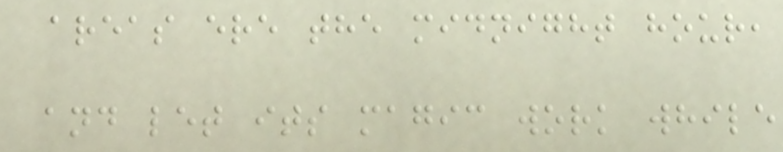areas ere the midnight hour,
and let its magic work while
